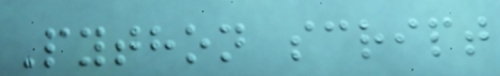Python script
